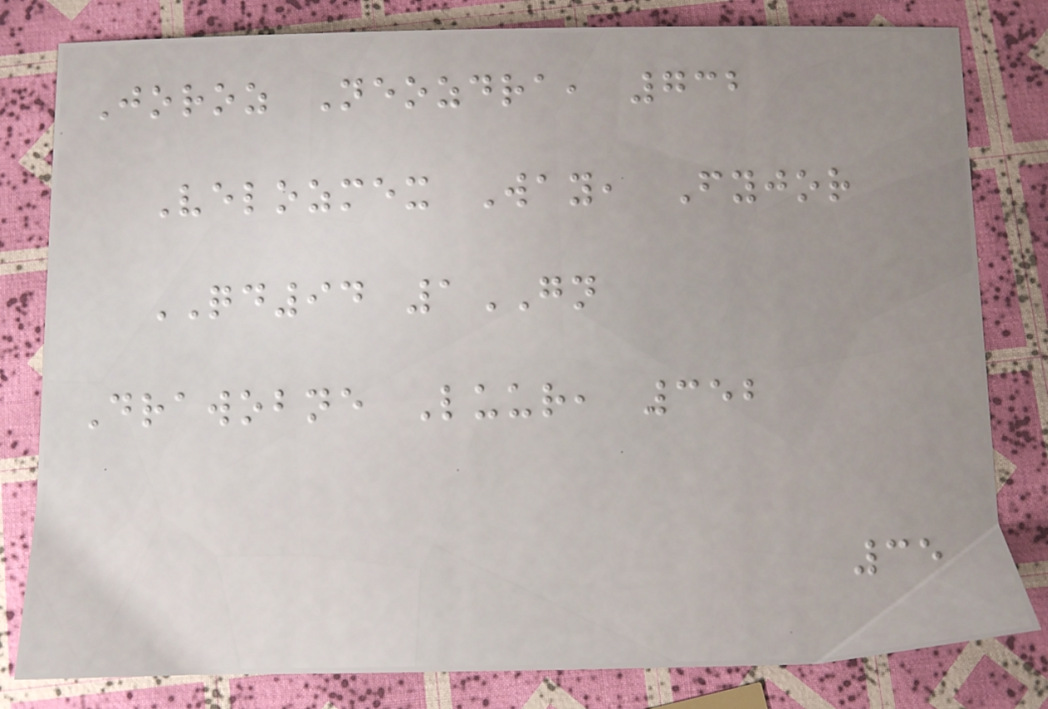Joroz Neozdra, 732
Velozmex Way, Fyjor
QD94 1GN
Drawobne Luur, 352
35
